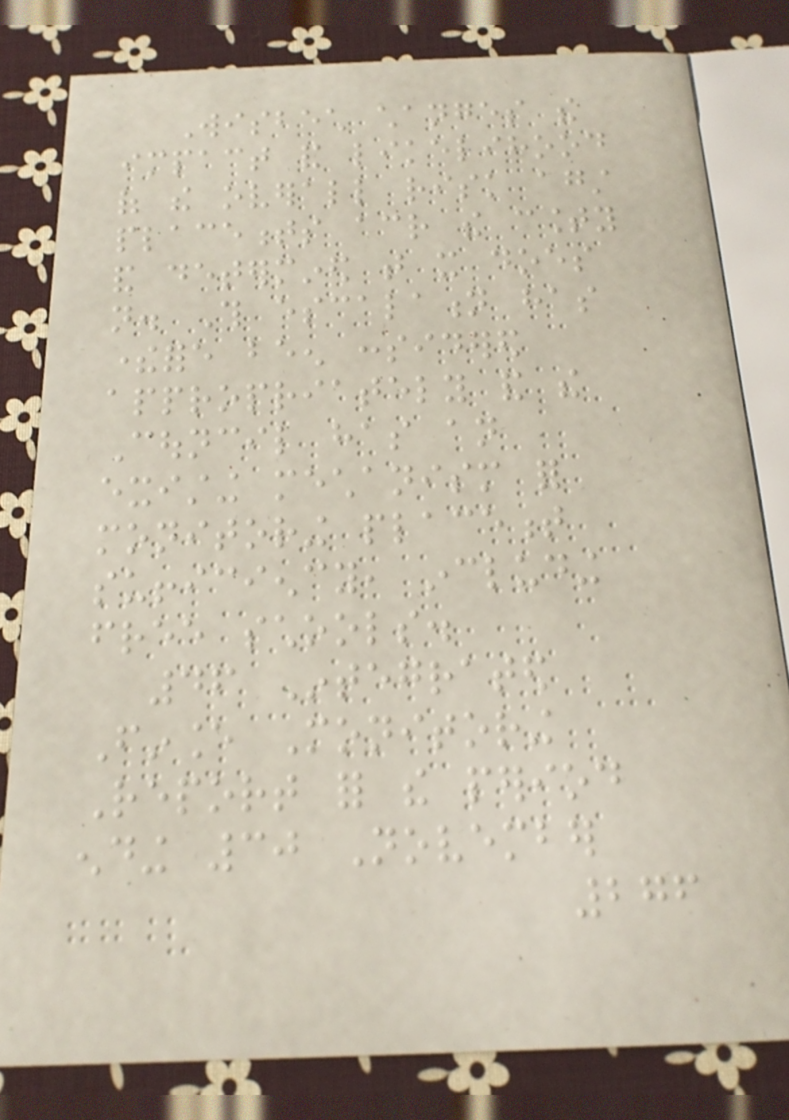Wisbech changes the
impact and likelihood
of the overall risk against
placements across the county
and determined that it does
not. This escalation has
therefore been considered
appropriately and the
Council has an
existing mechanism for
monitoring placement
sufficiency, including
free schools.
46 Integrated
Finance Monitoring
Report for the period
ending 30 November
276
